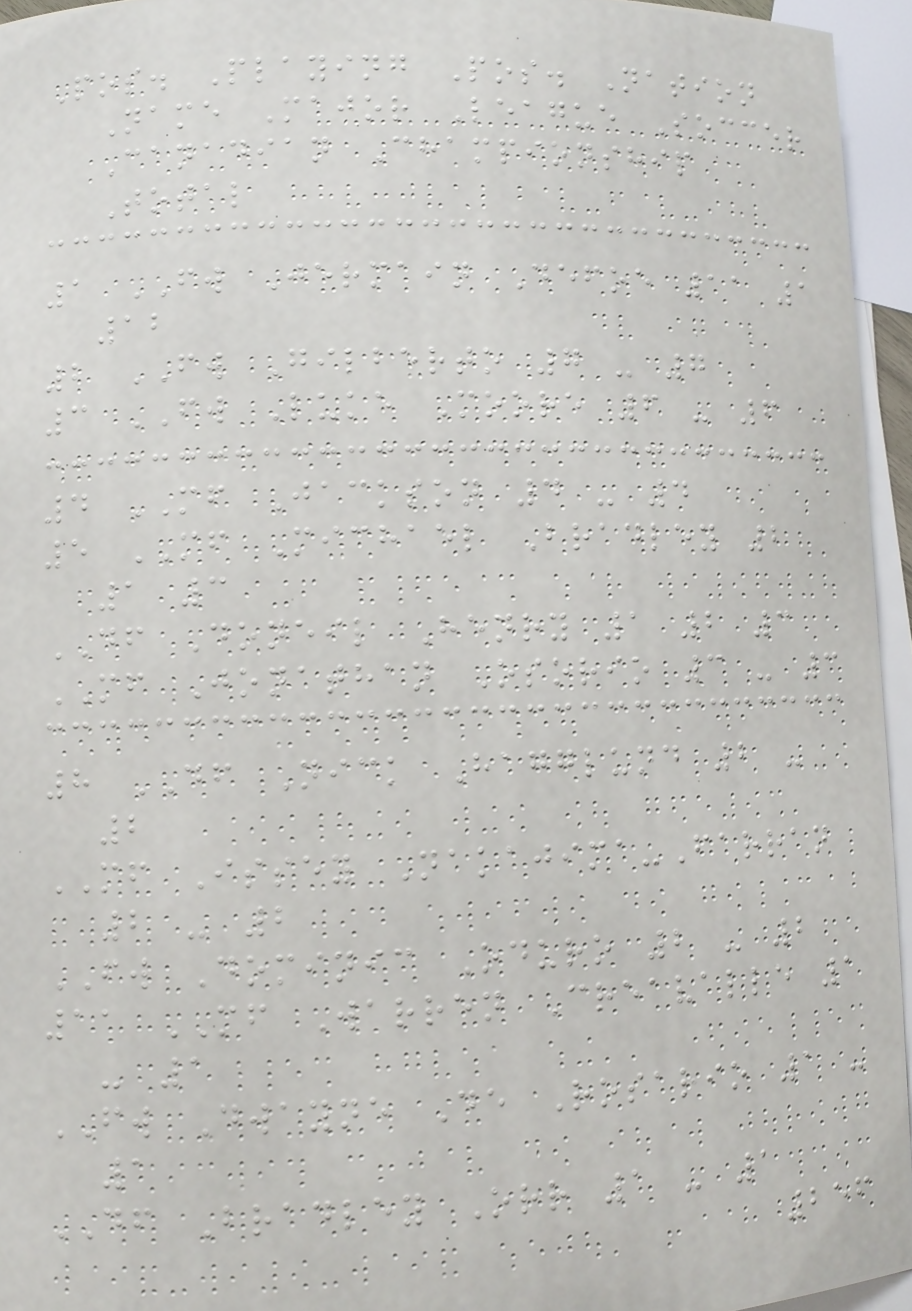Pos. Playing Pos. Nation
Name Major League Soccer
Canadian Championship
Total
1 FW Jermain Defoe 11 1
12
2 FW Gilberto 7 - 7
3 FW Luke Moore 6 - 6
4 MF Jackson 4 - 4
5 MF Michael Bradley 2
1 3
DF Doneil Henry 1 2 3
MF Jonathan Osorio 3 - 3
8 DF Nick Hagglund 2 -
2
MF Issey Nakajima-Farran
2 - 2
FW Dominic Oduro 2 - 2
11 MF Warren Creavalle 1
- 1
FW Dwayne De Rosario 1 -
1
DF Bradley Orr 1 - 1
256
